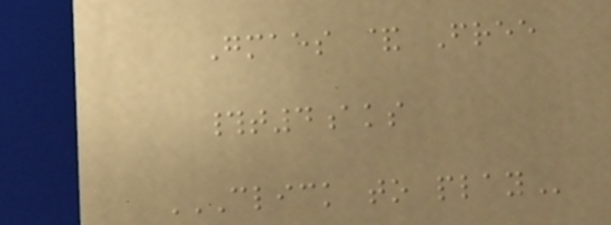Gmaes & Free
#t4aks
CLICK TO PLAY
